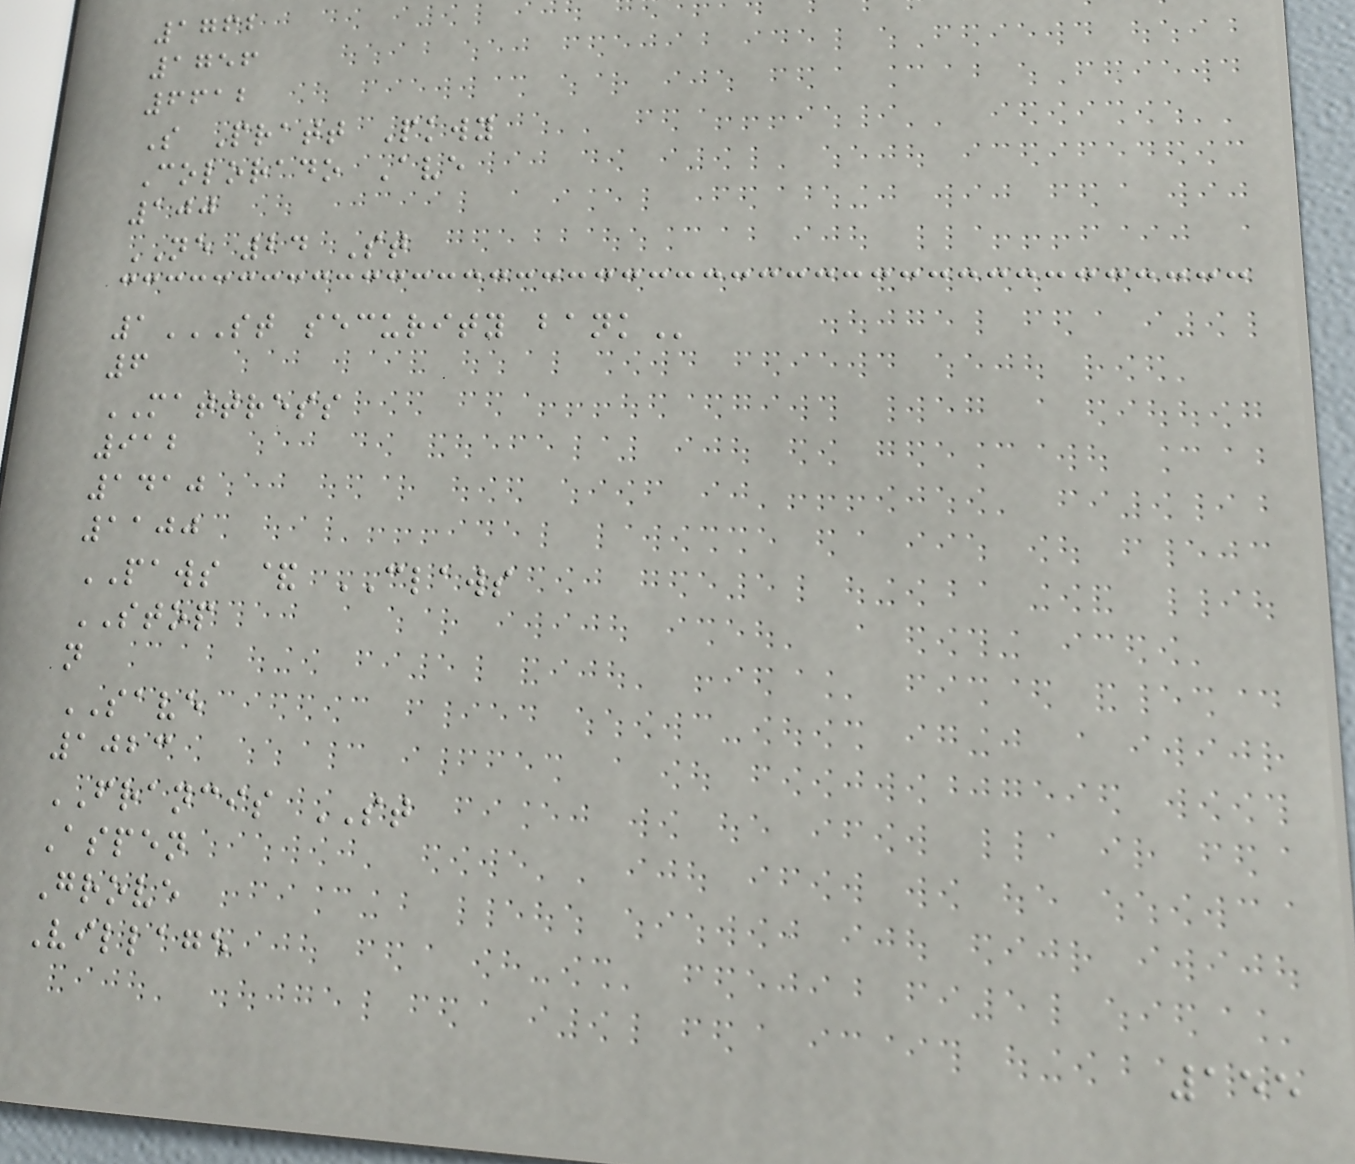1762
1756
6612
S Pratt Pkwy
Colorado Ave
100
NE 24 St
1ST SECURITY BANK
6
MATTRESS
912
1410
1100
PAWS & CLAWS
STOP
n
SAVE
1023
FRANCIS ST
Aspen
Grove
Village
155
